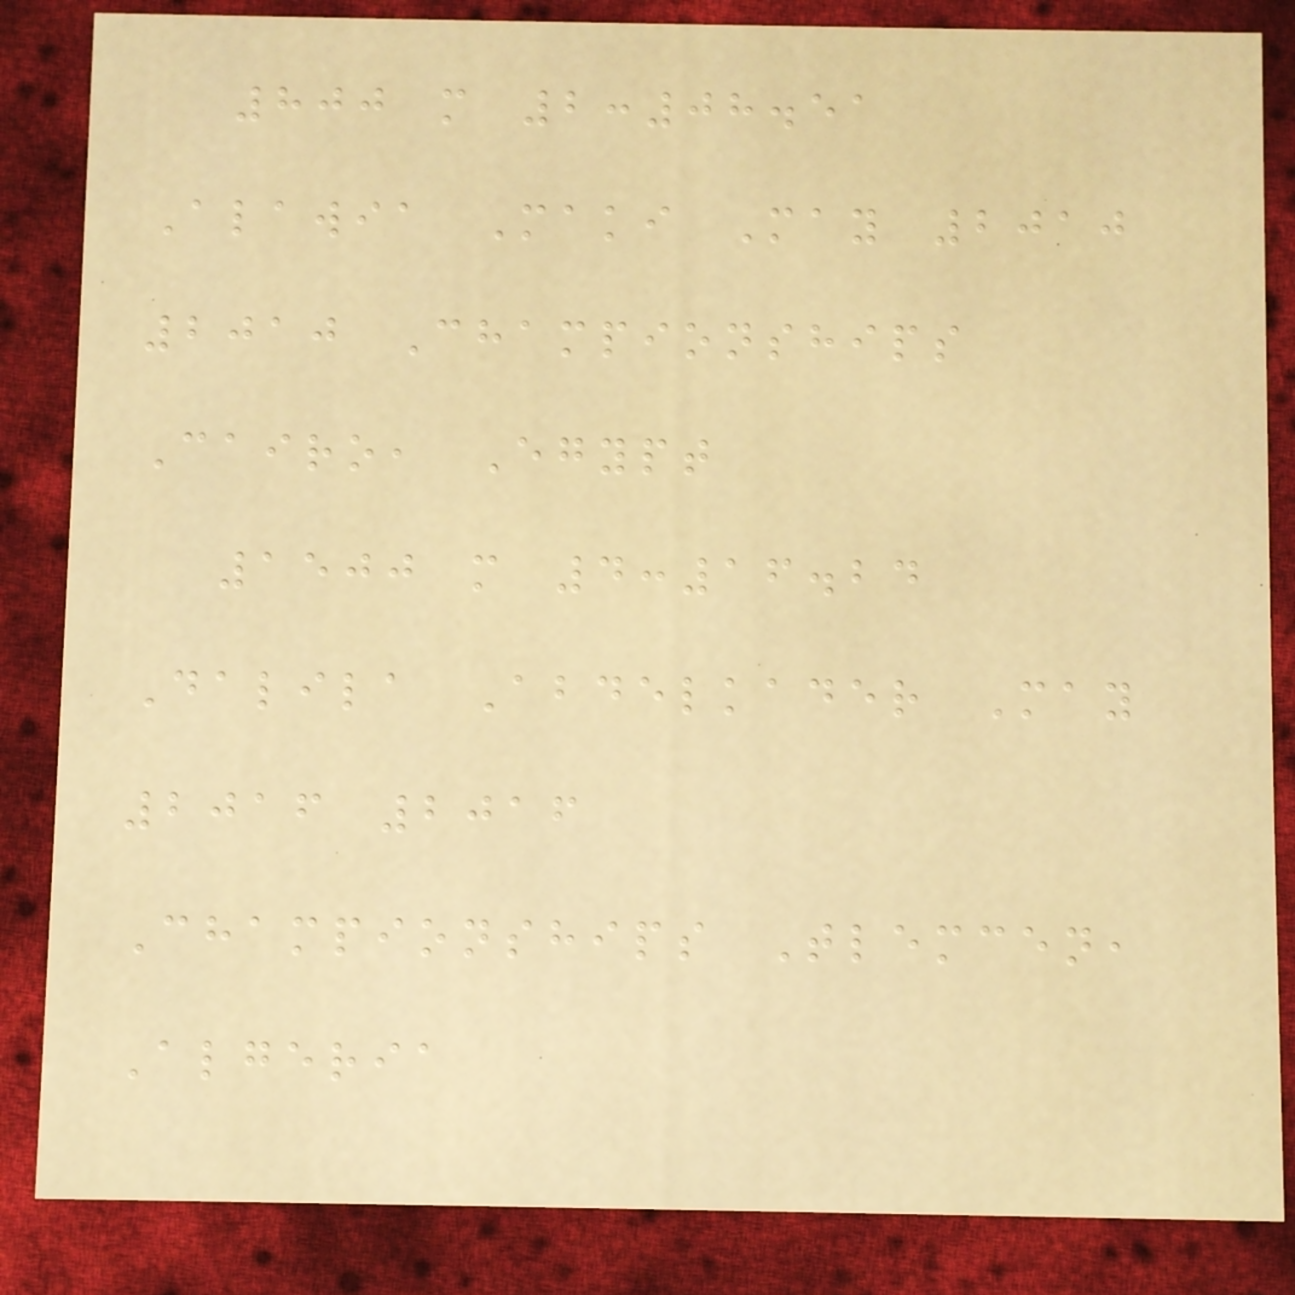800 m 2:08.51
Alawia Maki May 2010
2010 Championships
Cairo, Egypt
1500 m 4:16.24
Dalila Abdelkader May
2016 2016
Championships Tlemcen,
Algeria
